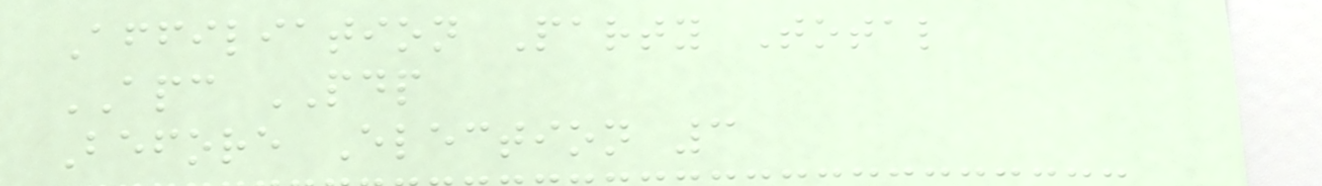Affiliation Party Total
APC PDP
Before Election 3
